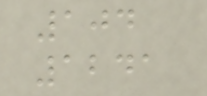104
1241
